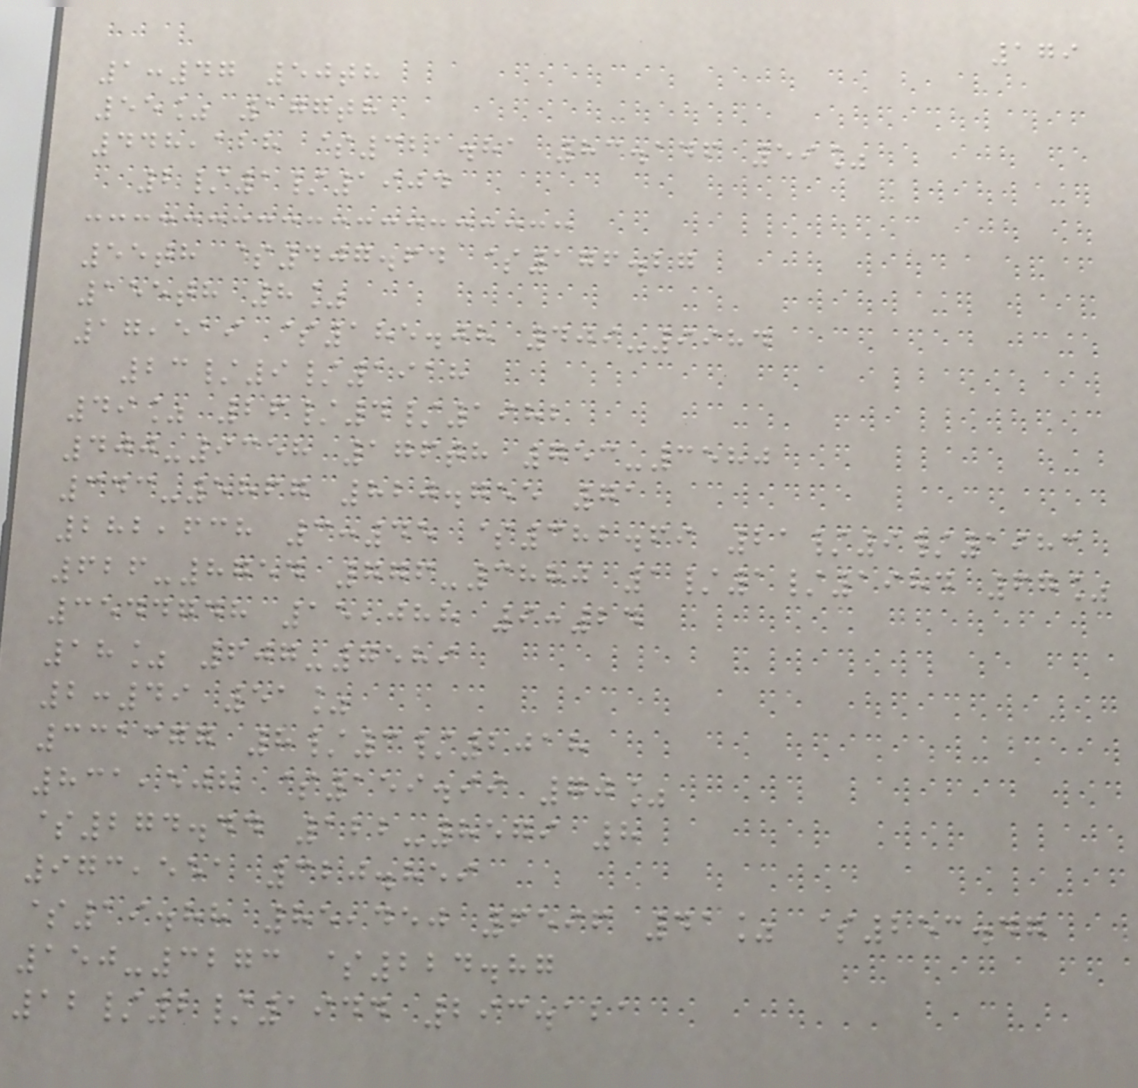179
1:47 50th
55% 177th
448,128 $321.81 83.146 59%
2/1/1904
55th $407.64 $176.27
155th 8%
17,519 $185.08 409-9984
23/9/1918
49% 26/4/1982
400-9358 176th 753-3580
343-5867 820.755 71
282,638 3:45 $382.69 21/9/1983
626-8754 776-3880 1/1/1984 67%
3544748 15,088 9:24
18% 607-7589
2:49 51%
331377 8/3/2018
831,508 $159.99 70%
$274.44 122-8579 8
973,551 320.859
$19.88 85,450 6596 41% $253.47
150-3273 $224.87
12/2/1944 293.121
